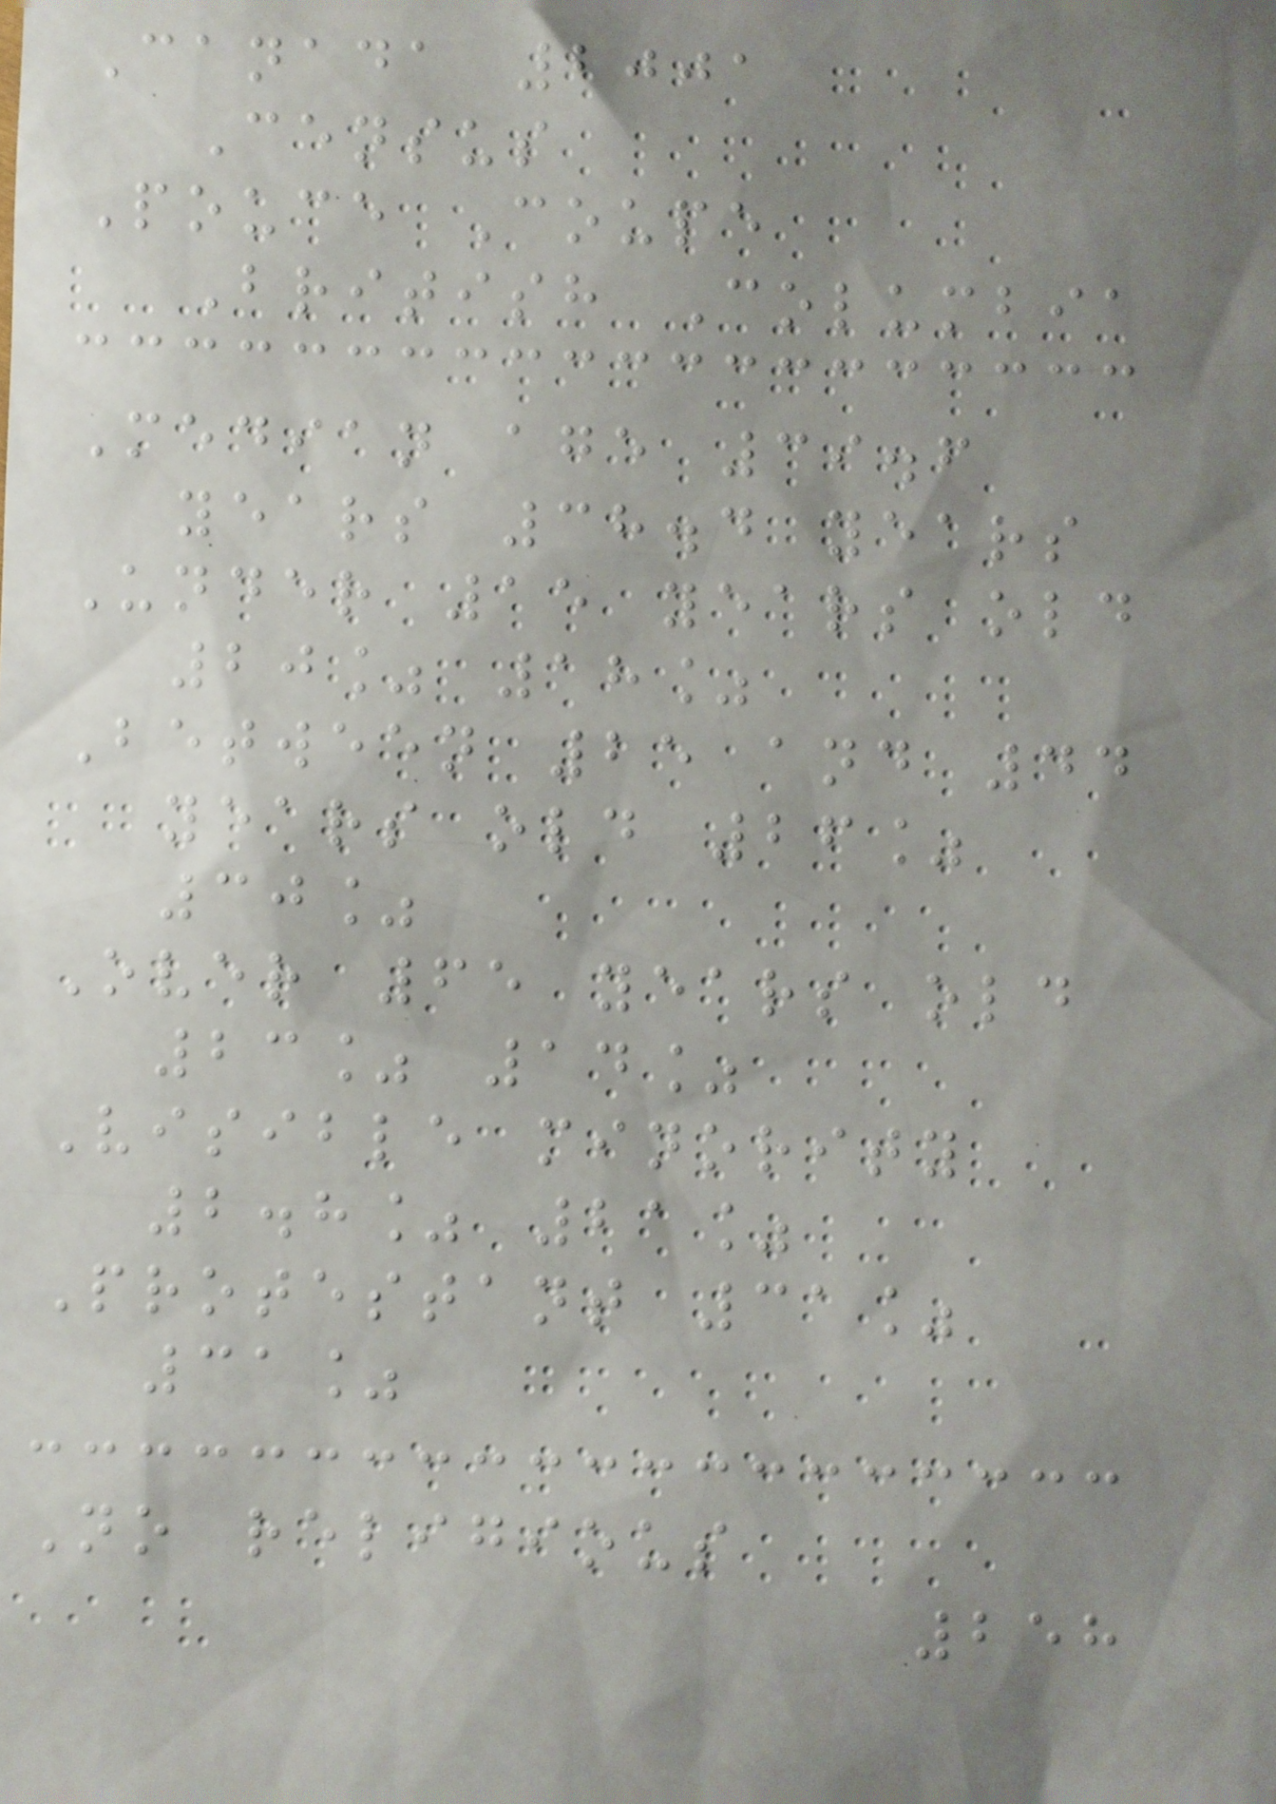Canada 2001
Census
Pouce Coupe
British Columbia
Median age 39.6
years 38.4 years
Under 15 years old
20% 18%
Between 25 and 44
years old 26%
30%
Over 65 years old
23% 14%
Visible minority
2.8% 21%
Protestant 31%
31%
No religious
258
